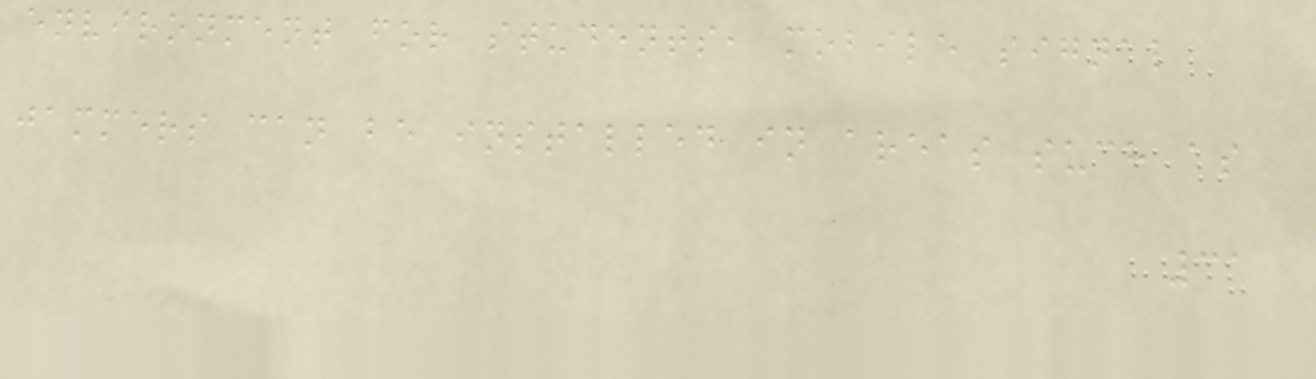environment for students, mobile signal
jammers can be installed in areas such as
31
